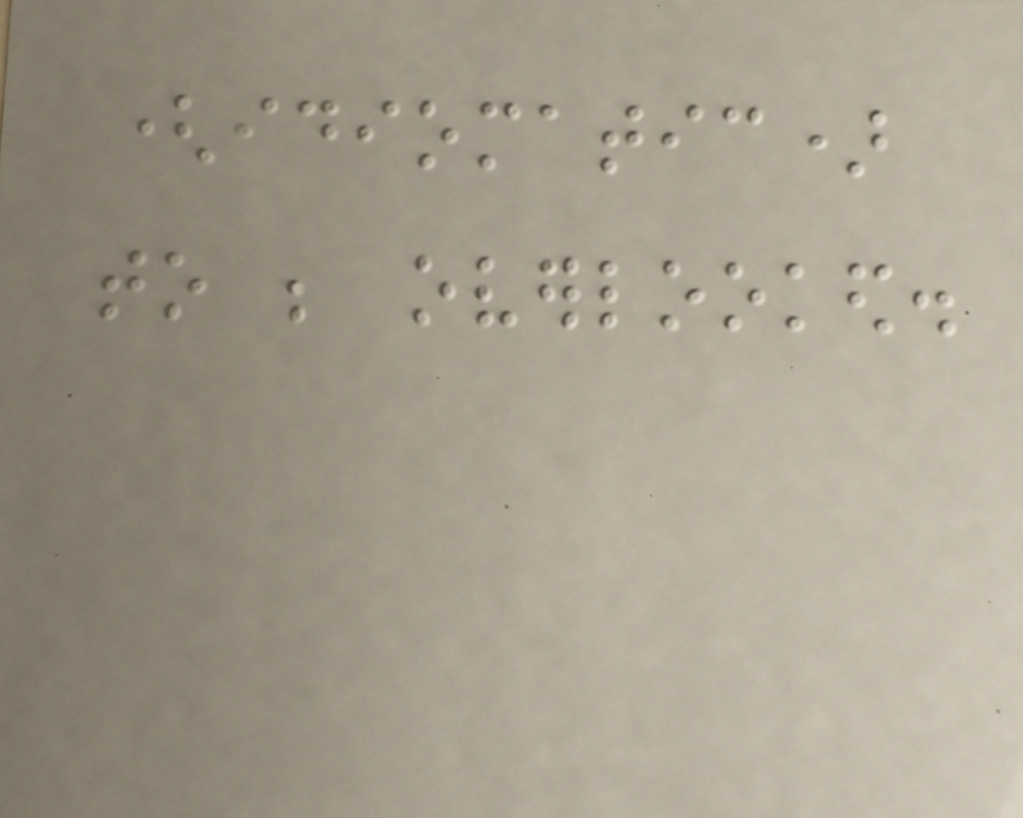(idiomatic)
to be overlooked.
